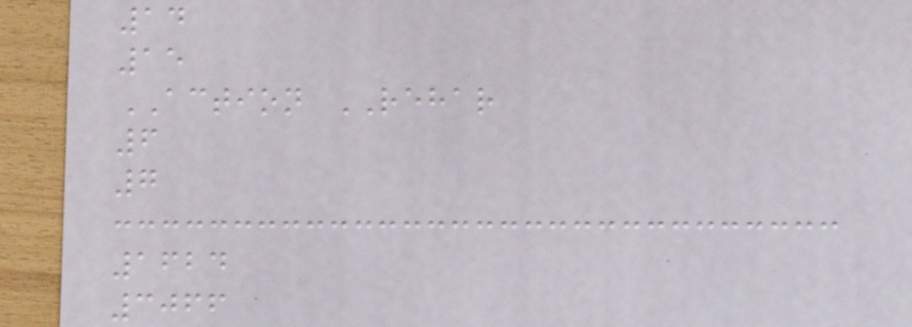14
15
ACTION REHAR
6
7
1624
3066
